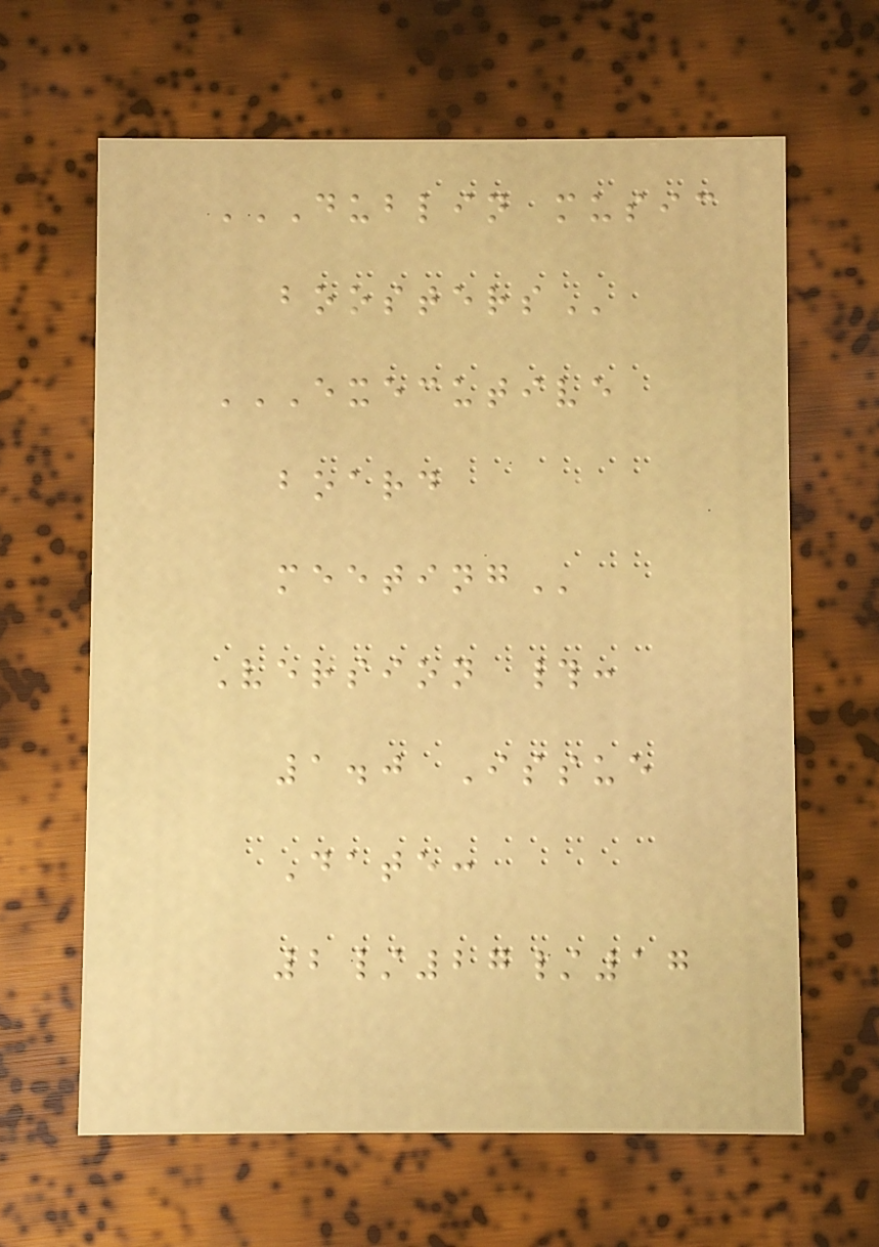DUBLIN MUSIC
BOOSTERS
EXECUTIVE
BOARD
MEETING
Version #:
1.0 Issue
Date:
2/27/17
